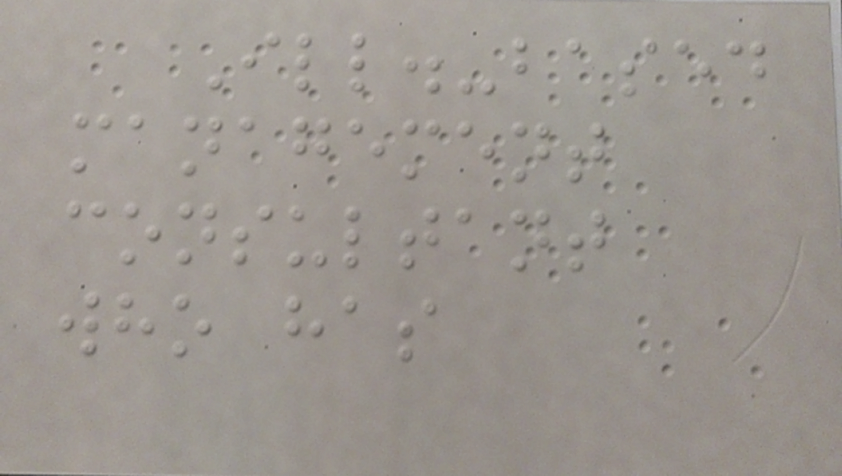Ill.-based
management
consultant
who has
